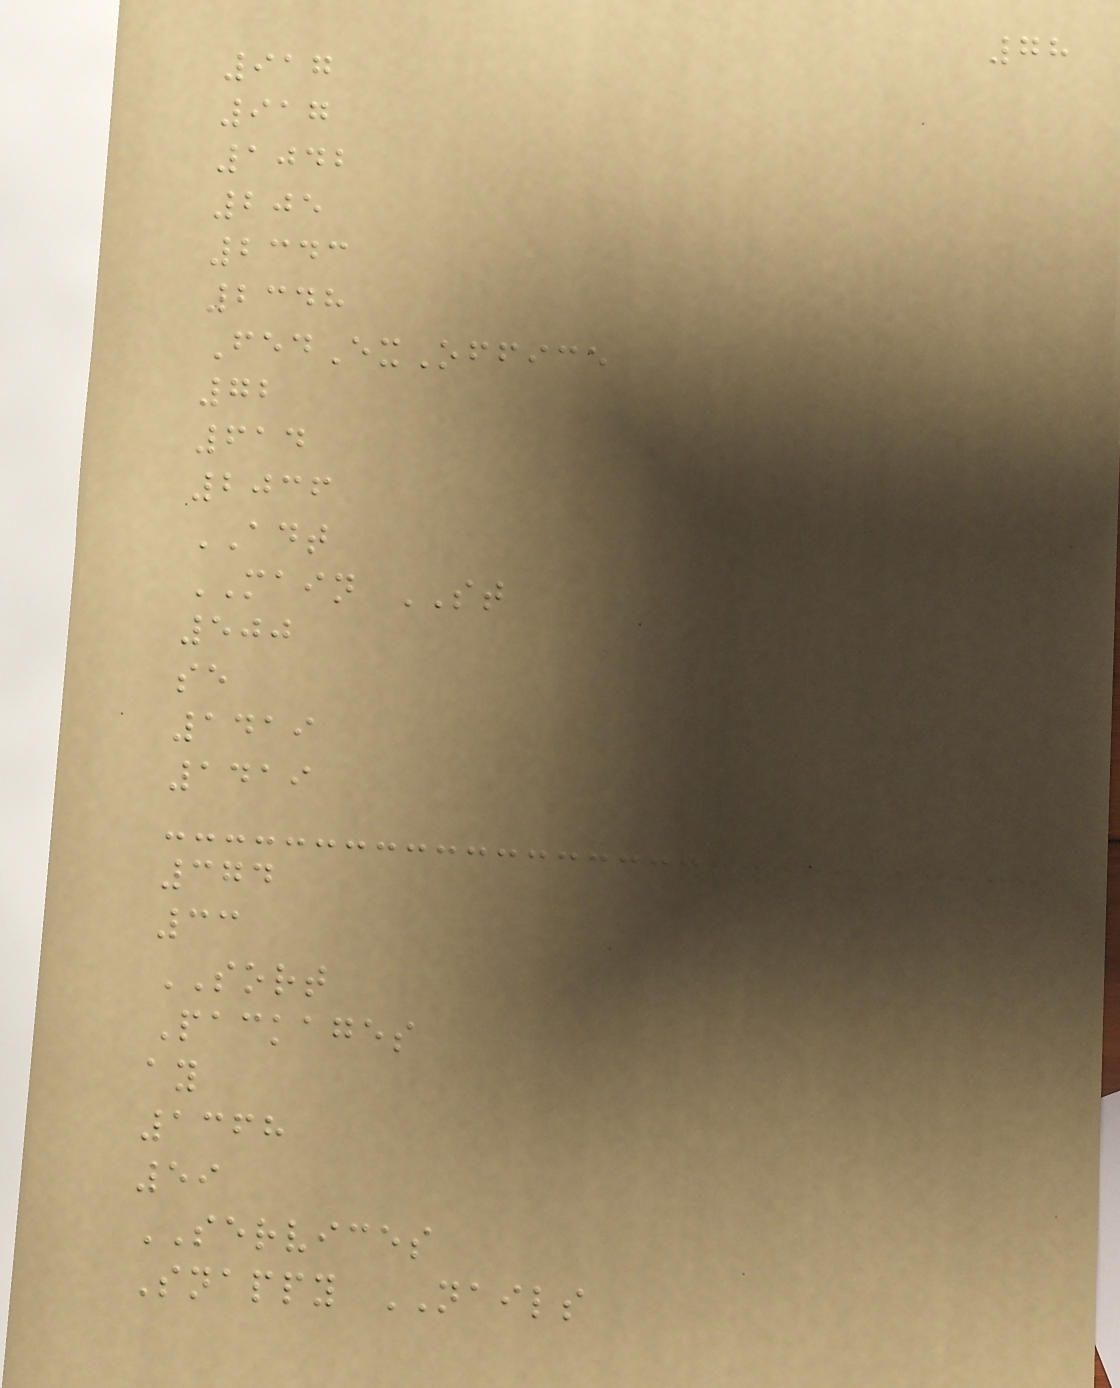78
917
917
1042
205
2343
2348
FedExOffice
72
614
2036
ADT
MAIN ST
500
se
1419
1419
374
33
SORT
Packages
ay
1368
59
SERVICES
Snappy NAILS
